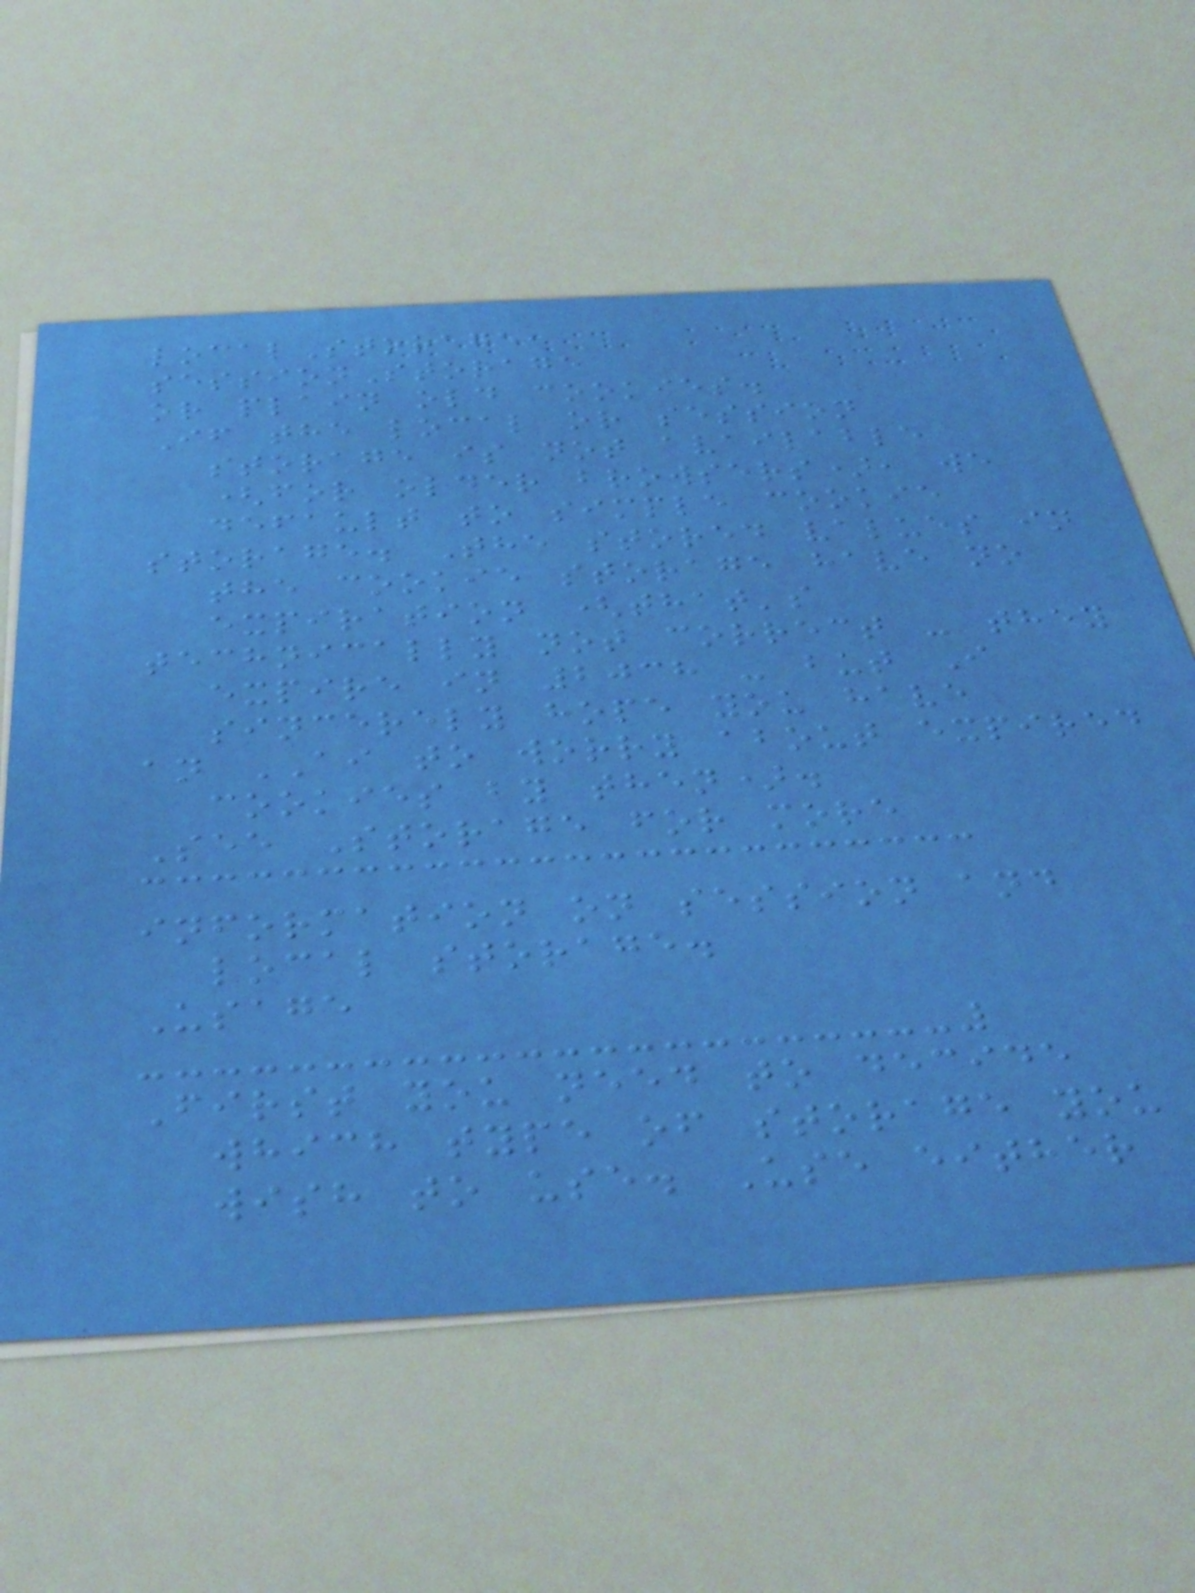localStorage,
sessionStorage
or plain old cookies.
If the local or session
storage is not available
(for older browsers), we
default to simple cookie
storage. The stored values in
the cookie storage have no
expiration (that's
technically not correct - they
expire in 2038 - but I
sincerely hope you have
an AI to worry about expired
cookies by then).
See Storage for more
information on session and
local storage.
Usage
First you need to decide
which type of storage you
wish to use. Use either
